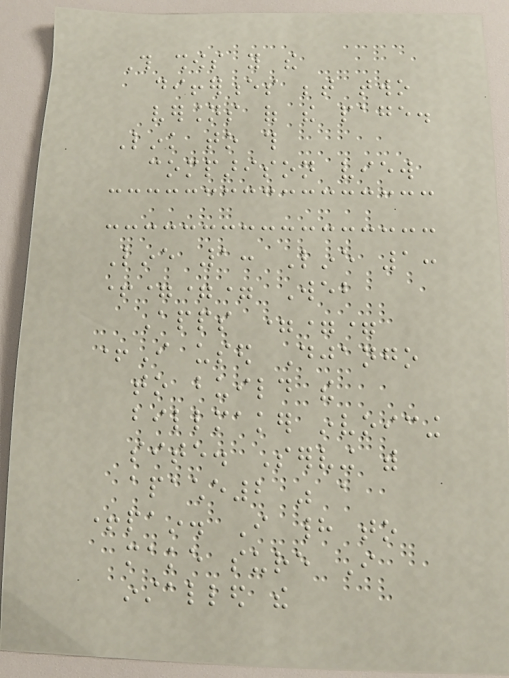This shows you the
differences between two
versions of the page.
Link to this
comparison view
Line 1: Line 1:
+=== Web
Apps ===
+I used Django
to build the
billmaker invoicing
site. Serving with
apache2 was a
+pain. I had to
make sure I
installed the
